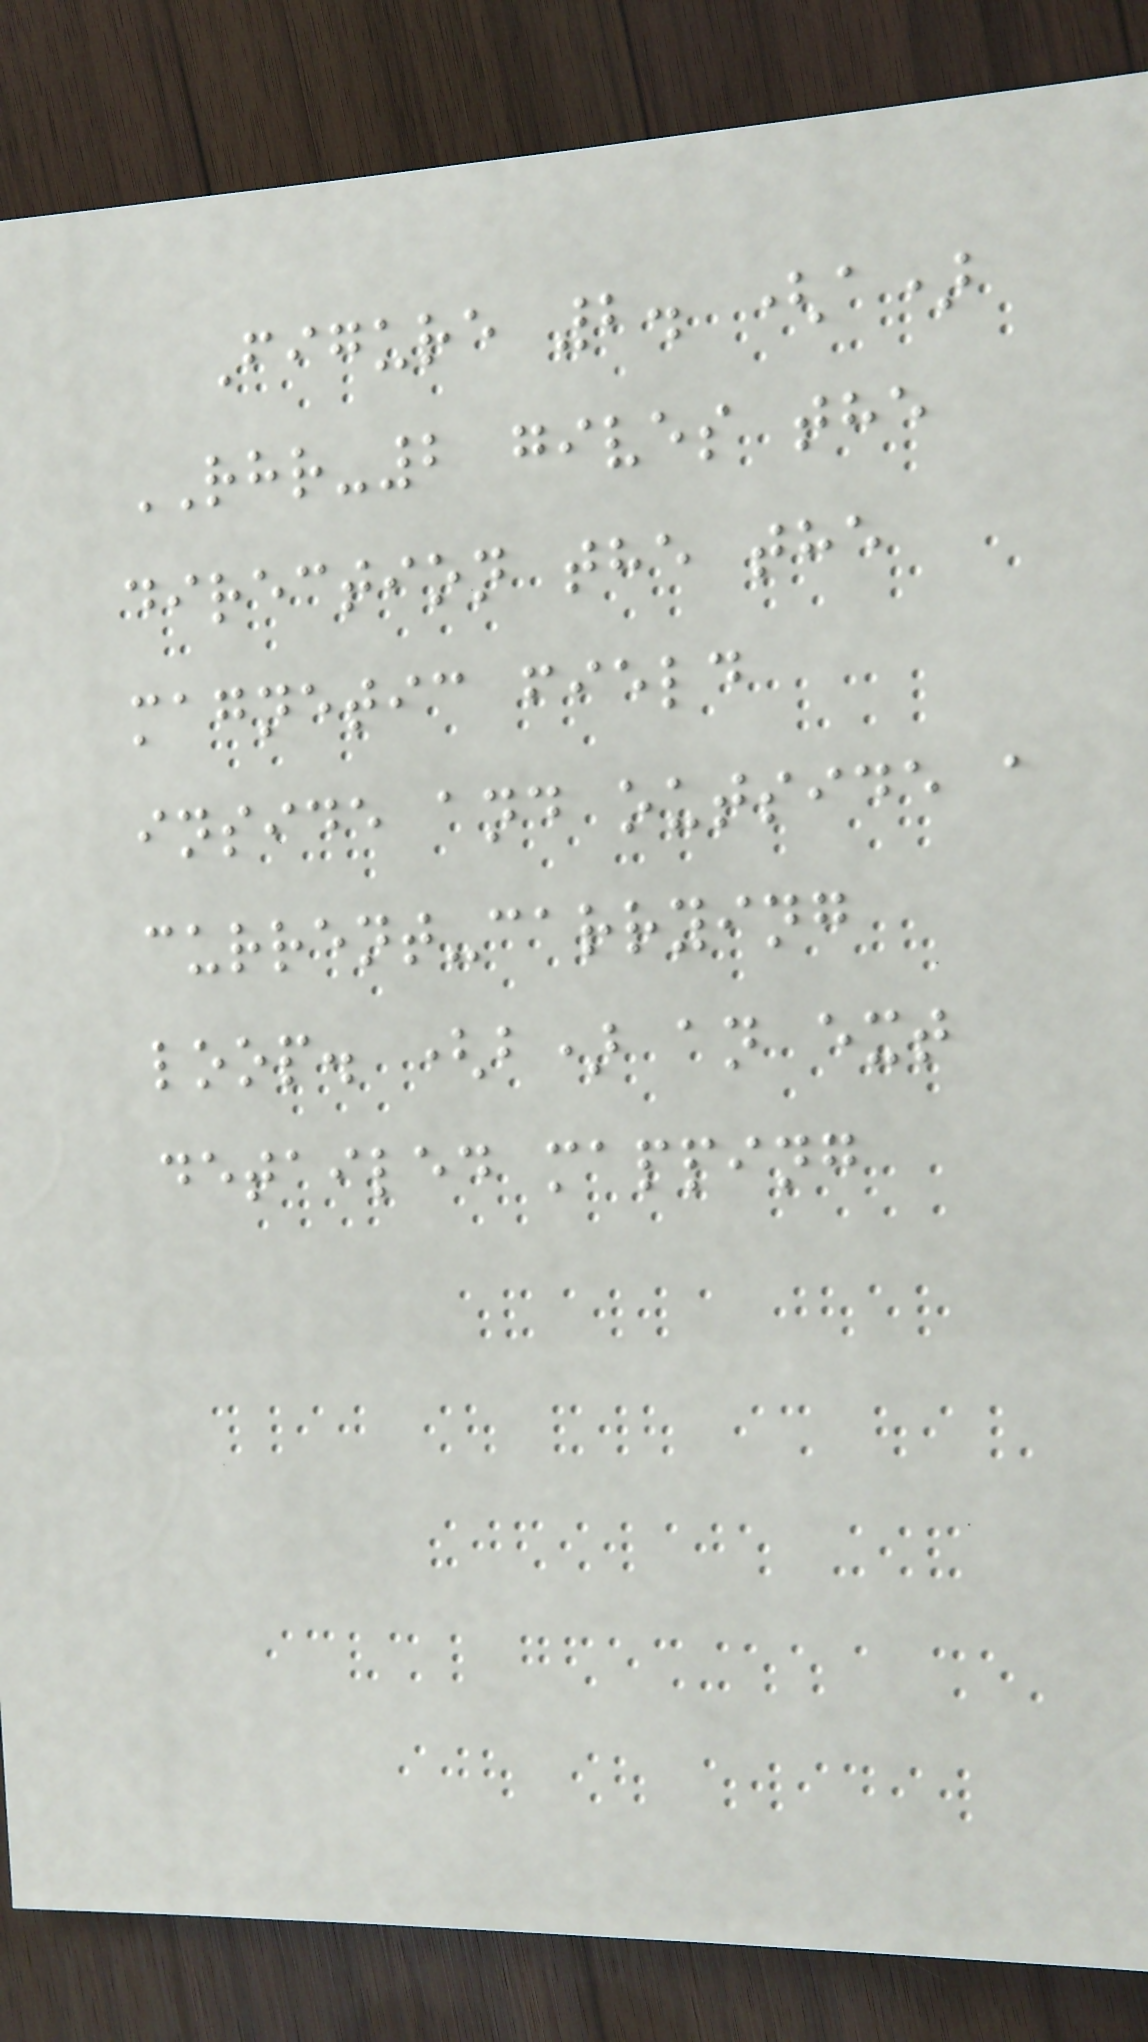Figure 2. (a)
RHR-2 gives the
direction the the
magnetic field
inside and outside a
current-carrying
loop. (b) an ext
detailed mapping
